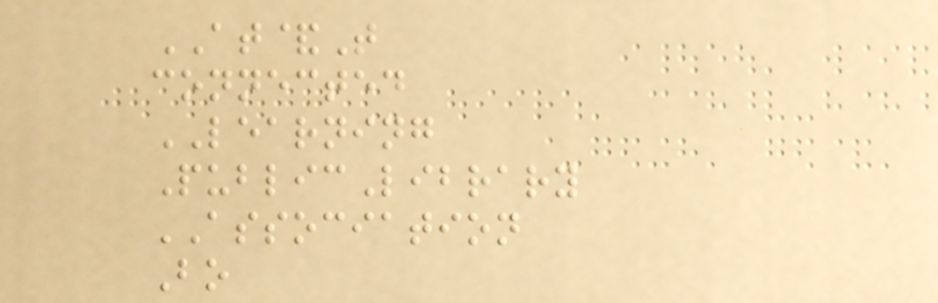AT&T
connected
LEARNING
PublicLibrary
ASSOCIATION
Bo
